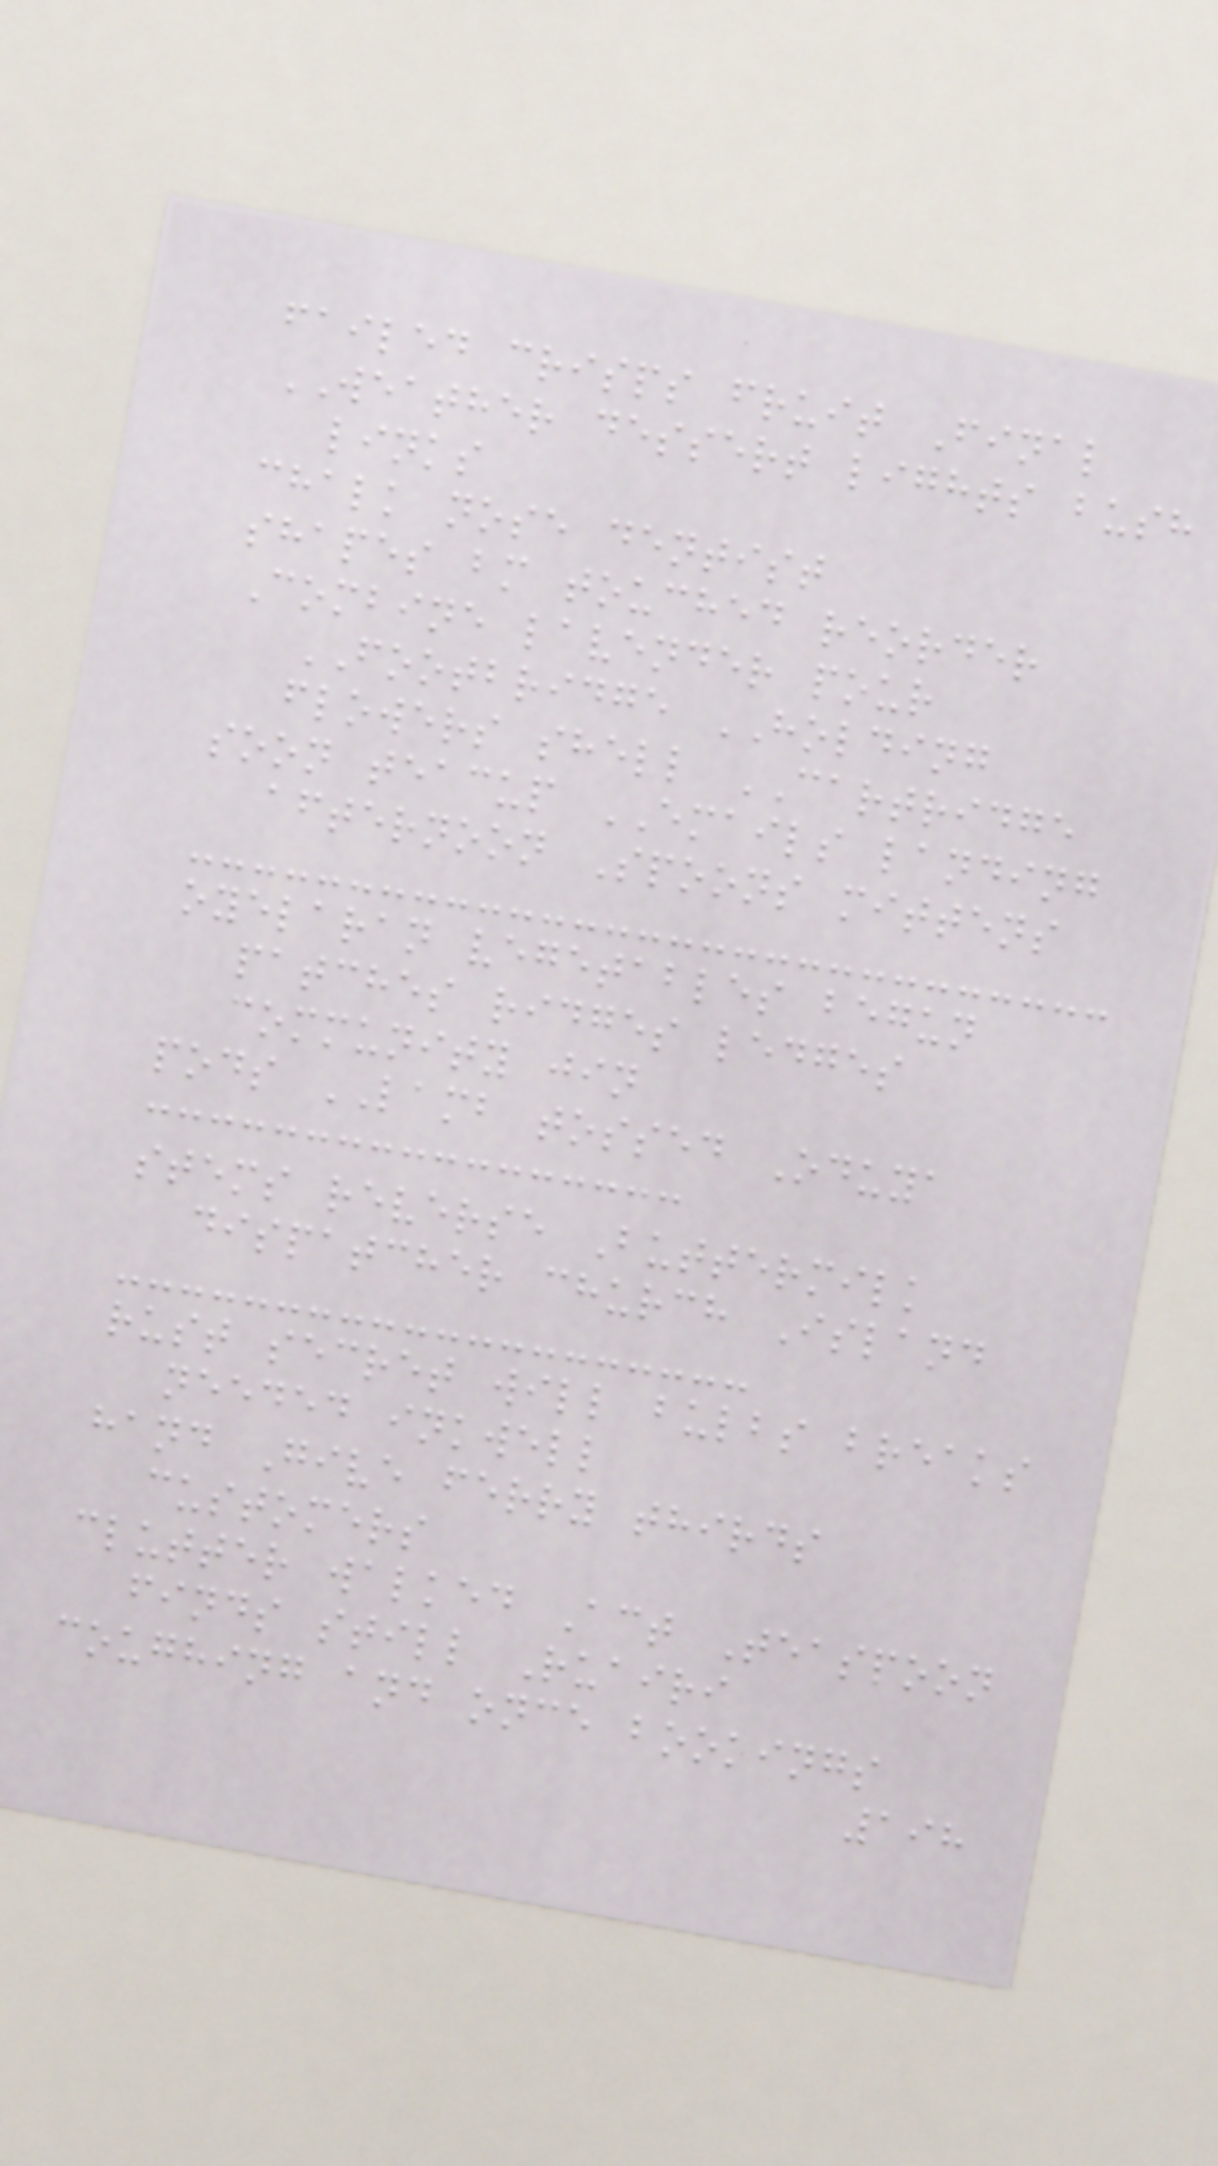failed crisps fruit Final
WEATHER dessert lights bush
links
chalk nose dentist
shapes bm touched reorder
Combine lavender pour
FOOTBRIDGE HOLDING
flowers shell CARTRIDGE
soon teacup EMAILS landing
afternoon Spoons mittens
oyelaran vegetables begun
patches ridges ledges
community jin
pods LAMB tossed Oduya
stems reverse Buttermilk
dispatcher church Island
rust secret will bulbs breaks
needed inkwell
hand Give ferry thirds
customers
clutter walked Act Teaspoon
finds still Ruairi
coughing and once bookings
198
